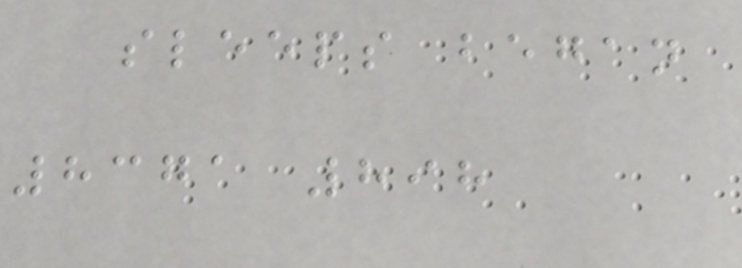sleeps began
8371 898
